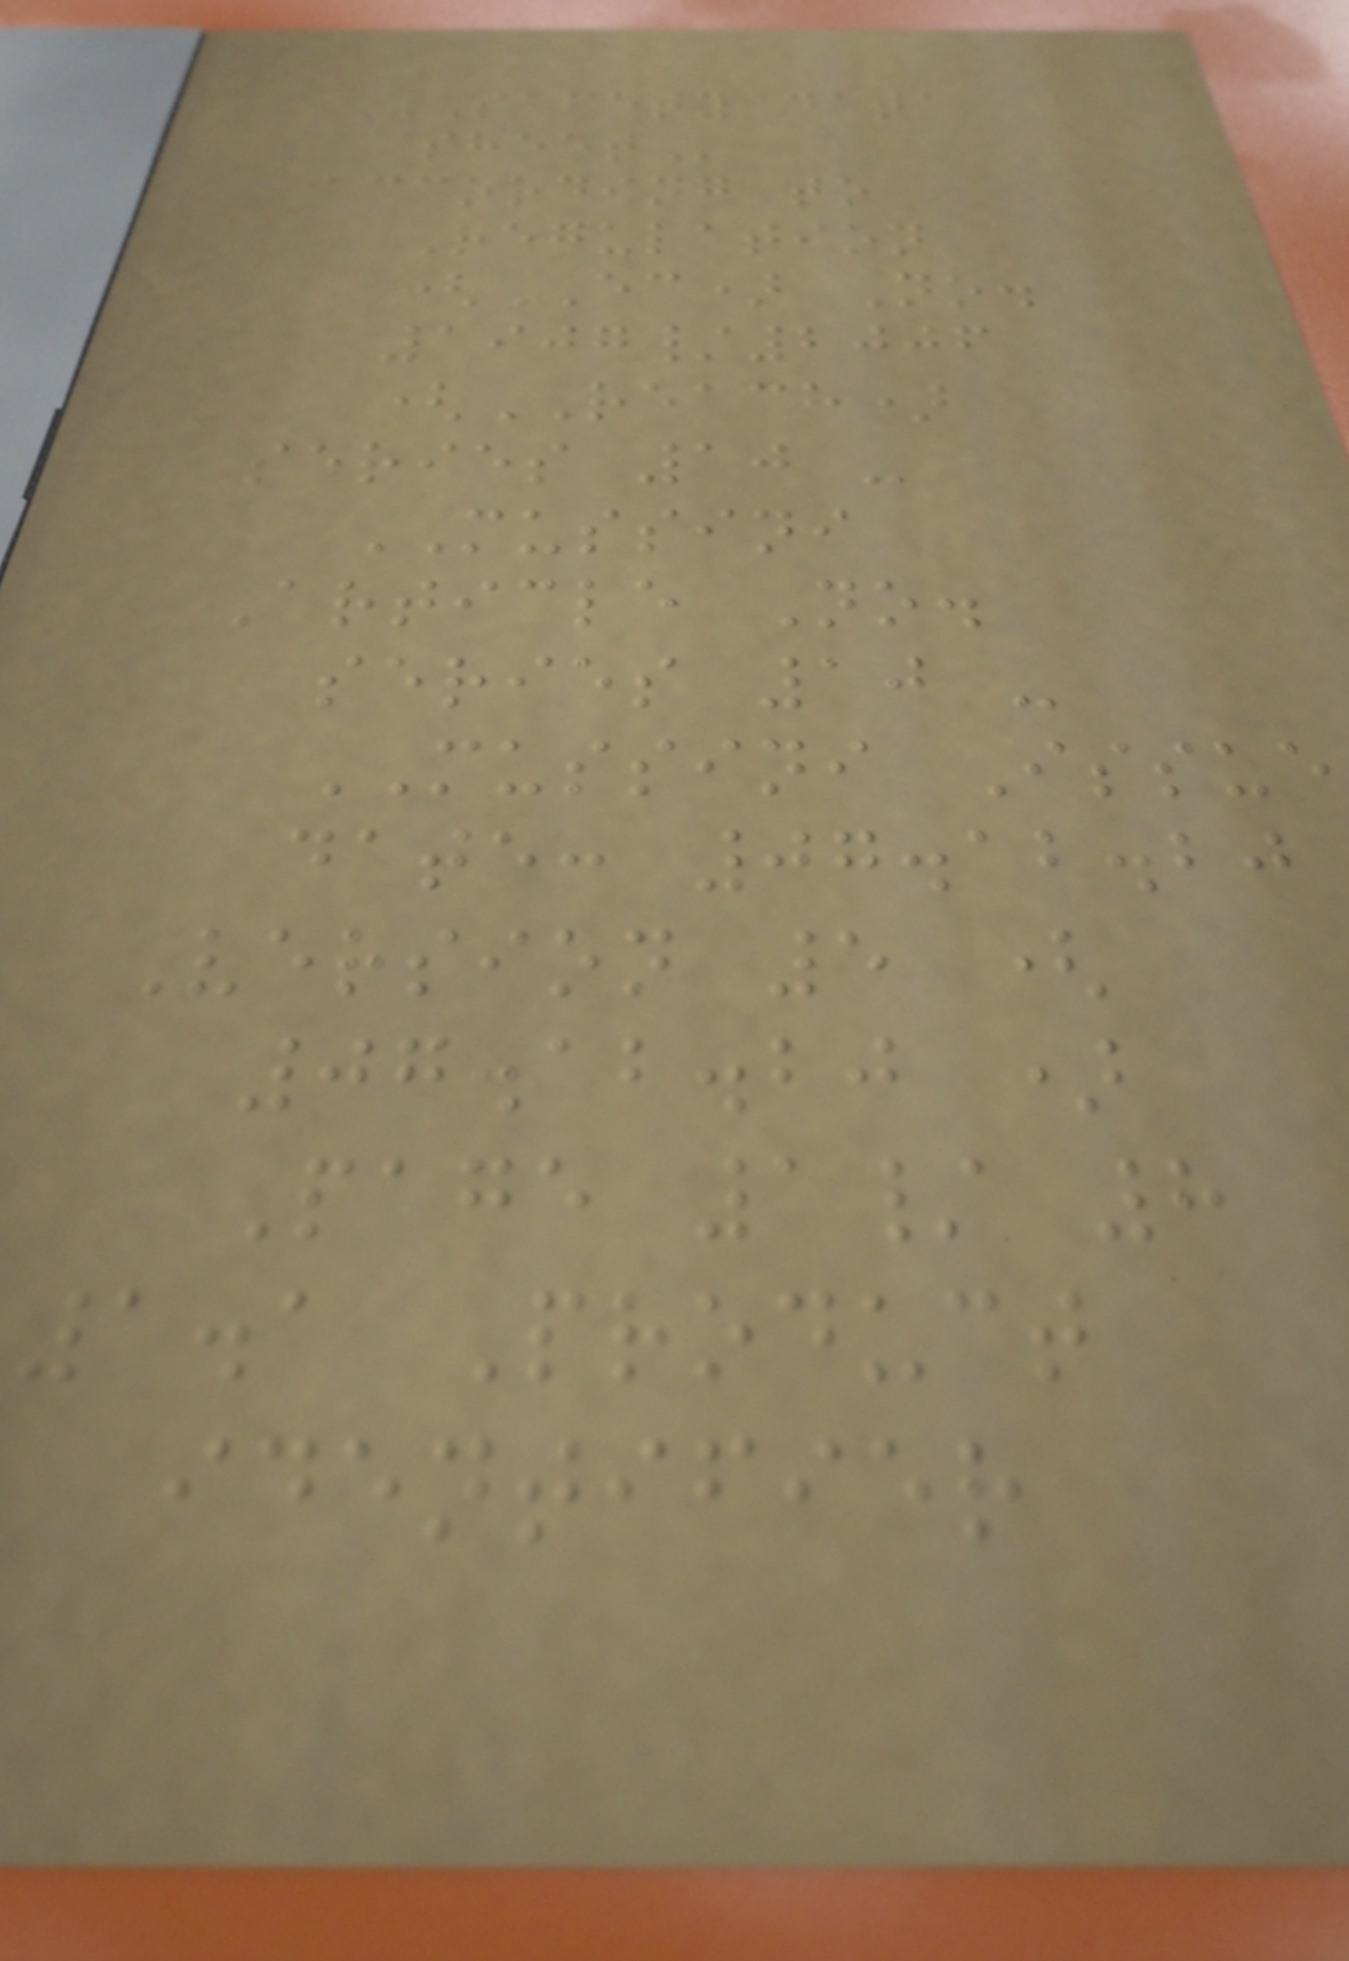SAFETY DATA
SHEET
according to
Regulation
(EC) No.
1907/2006
(REACH)
series 10 -
MUSSINI
Article No.
series 10 -
MUSSINI Issue
date: 07.12.20
Version 5 (
07.12.20 )
Page 1/ 8
1.1 Product
identifier
